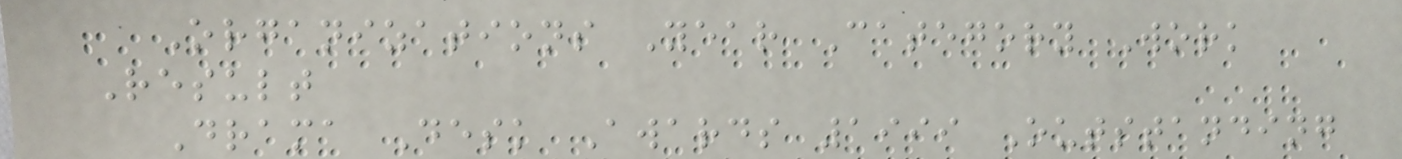Organizations Year Category Work
Result
Drama Desk Awards 1999 Outstanding
